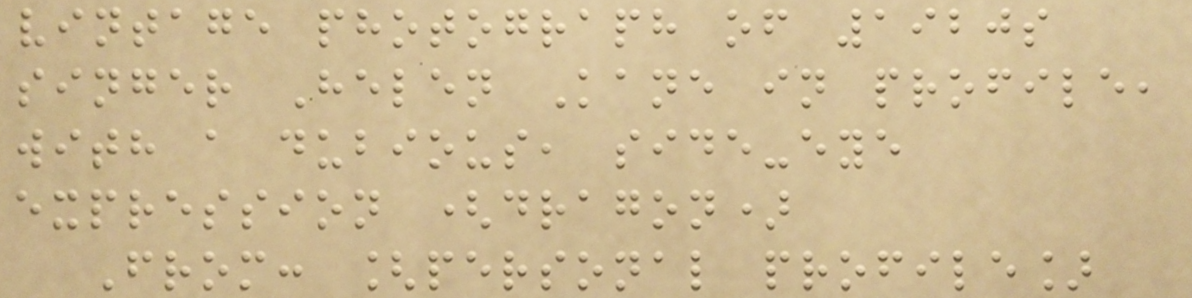vintage photograph of 1920s
singer Helen Kane in profile,
with a dubious, side-eye
expression (dragon)
From: [personal profile]
